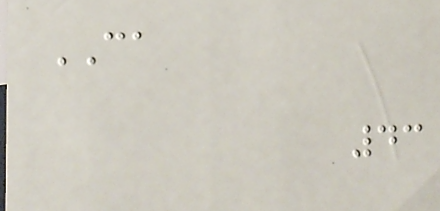CA
43
